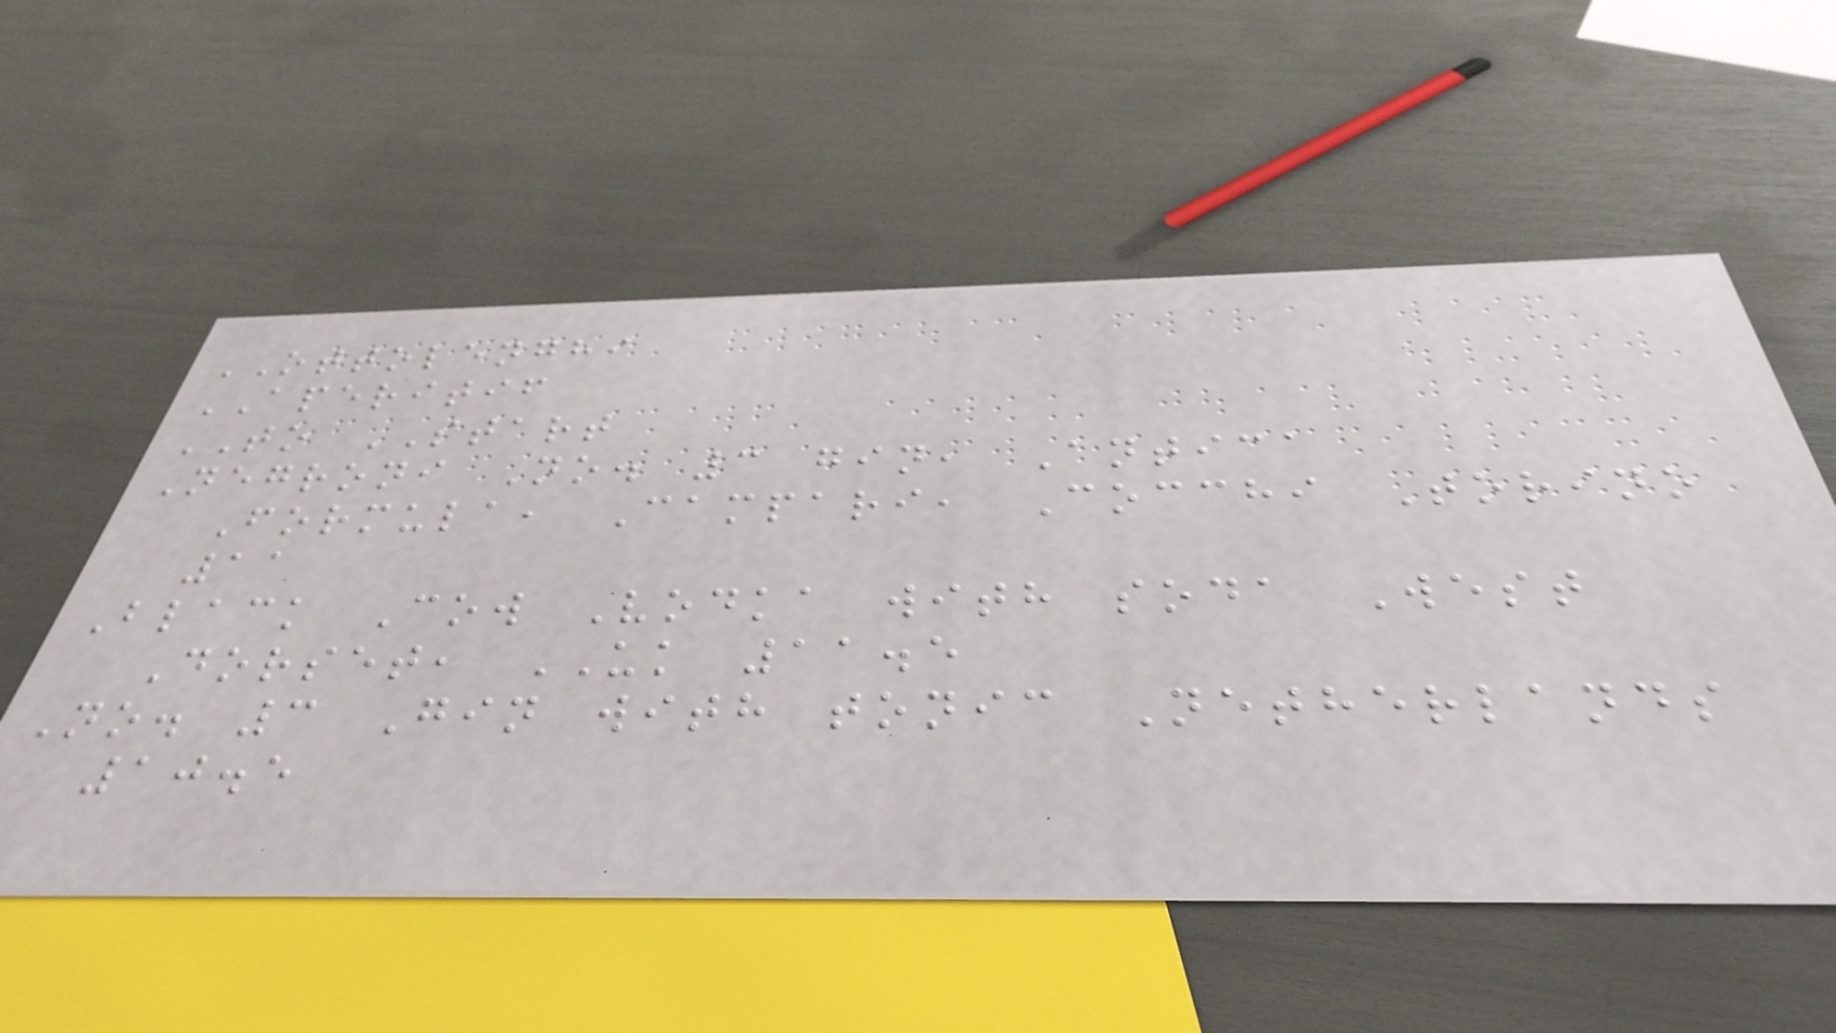OTTOLENGHI
APERITIF
TO START
Negroni No. 3 gin, Antica
Formula, Campari, Cocchi Torino
11
Black Cow Vodka with soda West
Dorset, UK 11.5
No. 3 Gin with tonic Netherlands
10.5
